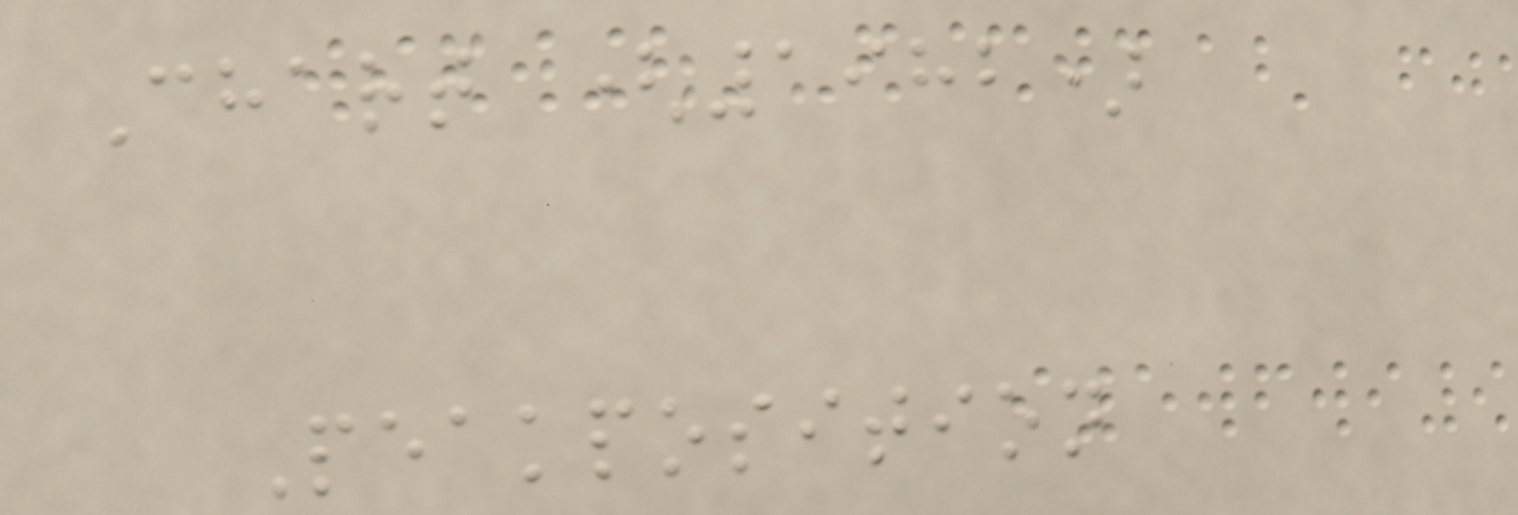Chart (1982)
Peakposition
